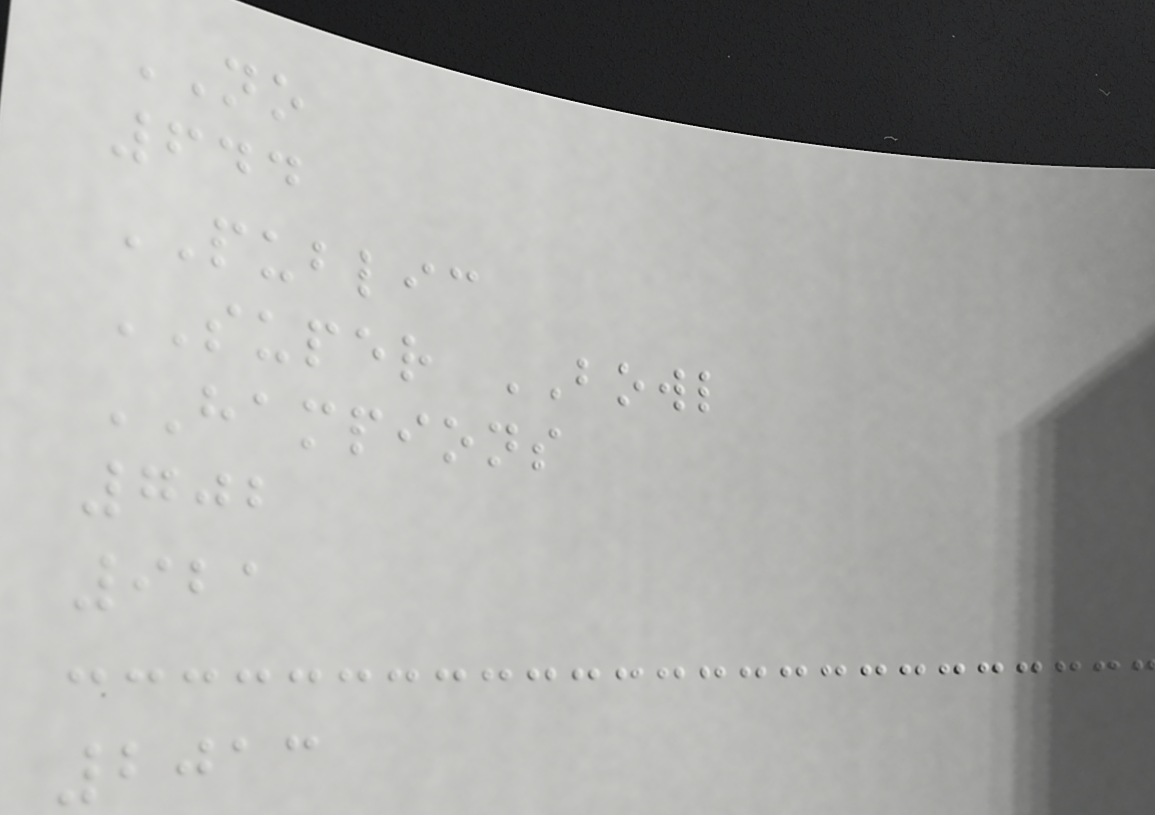NO
644
PUBLIC
SUPER BOWL
HAMPIONS
702
921
2013
